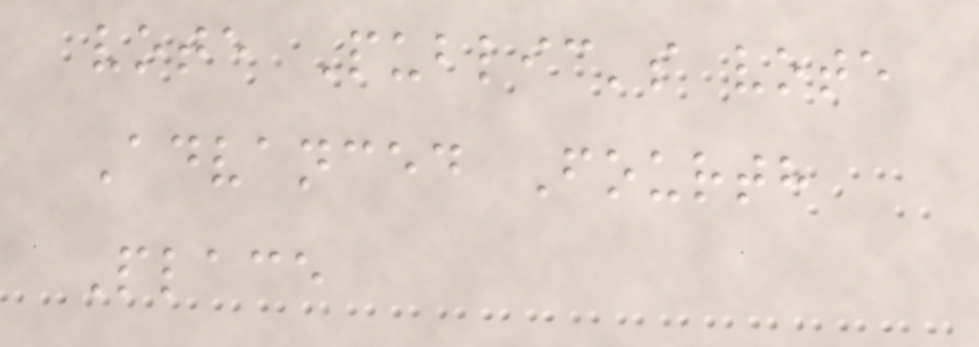vote Public's vote
Advanced Fourth
Place
